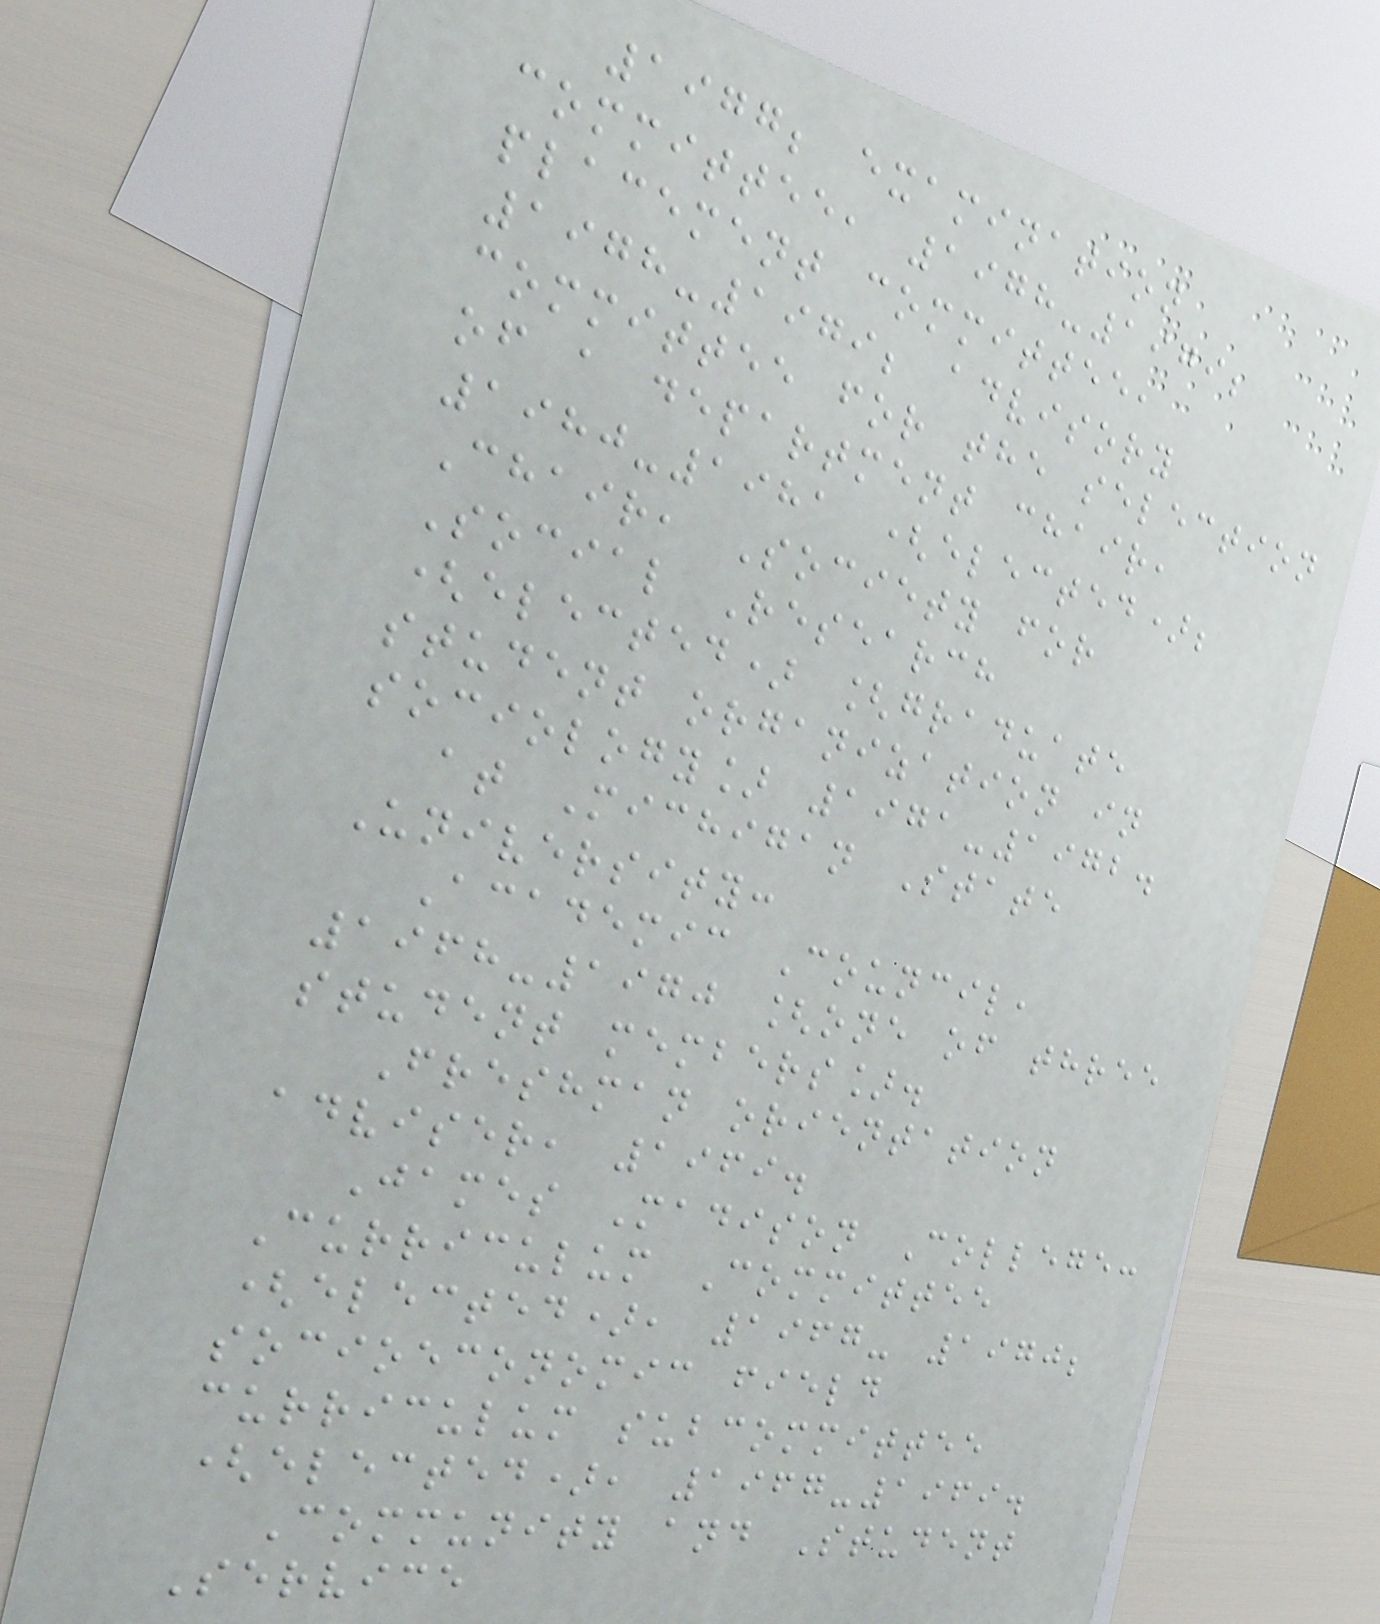1977; examination
committee, 1978-1979;
placement committee,
1978-1979; advisory
committee for the selection
of a department chair,
1980-1981 (elected);
Chair, Society for
Social Research
(elected) [graduate
student organization in
sociology] 1971-1972.
at Michigan State
University:
Academic Council,
1968-1970 [one of three
student members].
Freshman orientation
adviser, 1969.
James Madison College:
Curriculum Committee
(elected), 1967- 1970;
socioeconomic field
curriculum subcommittee
(elected), 1967-1969.
Community and Student
Service
